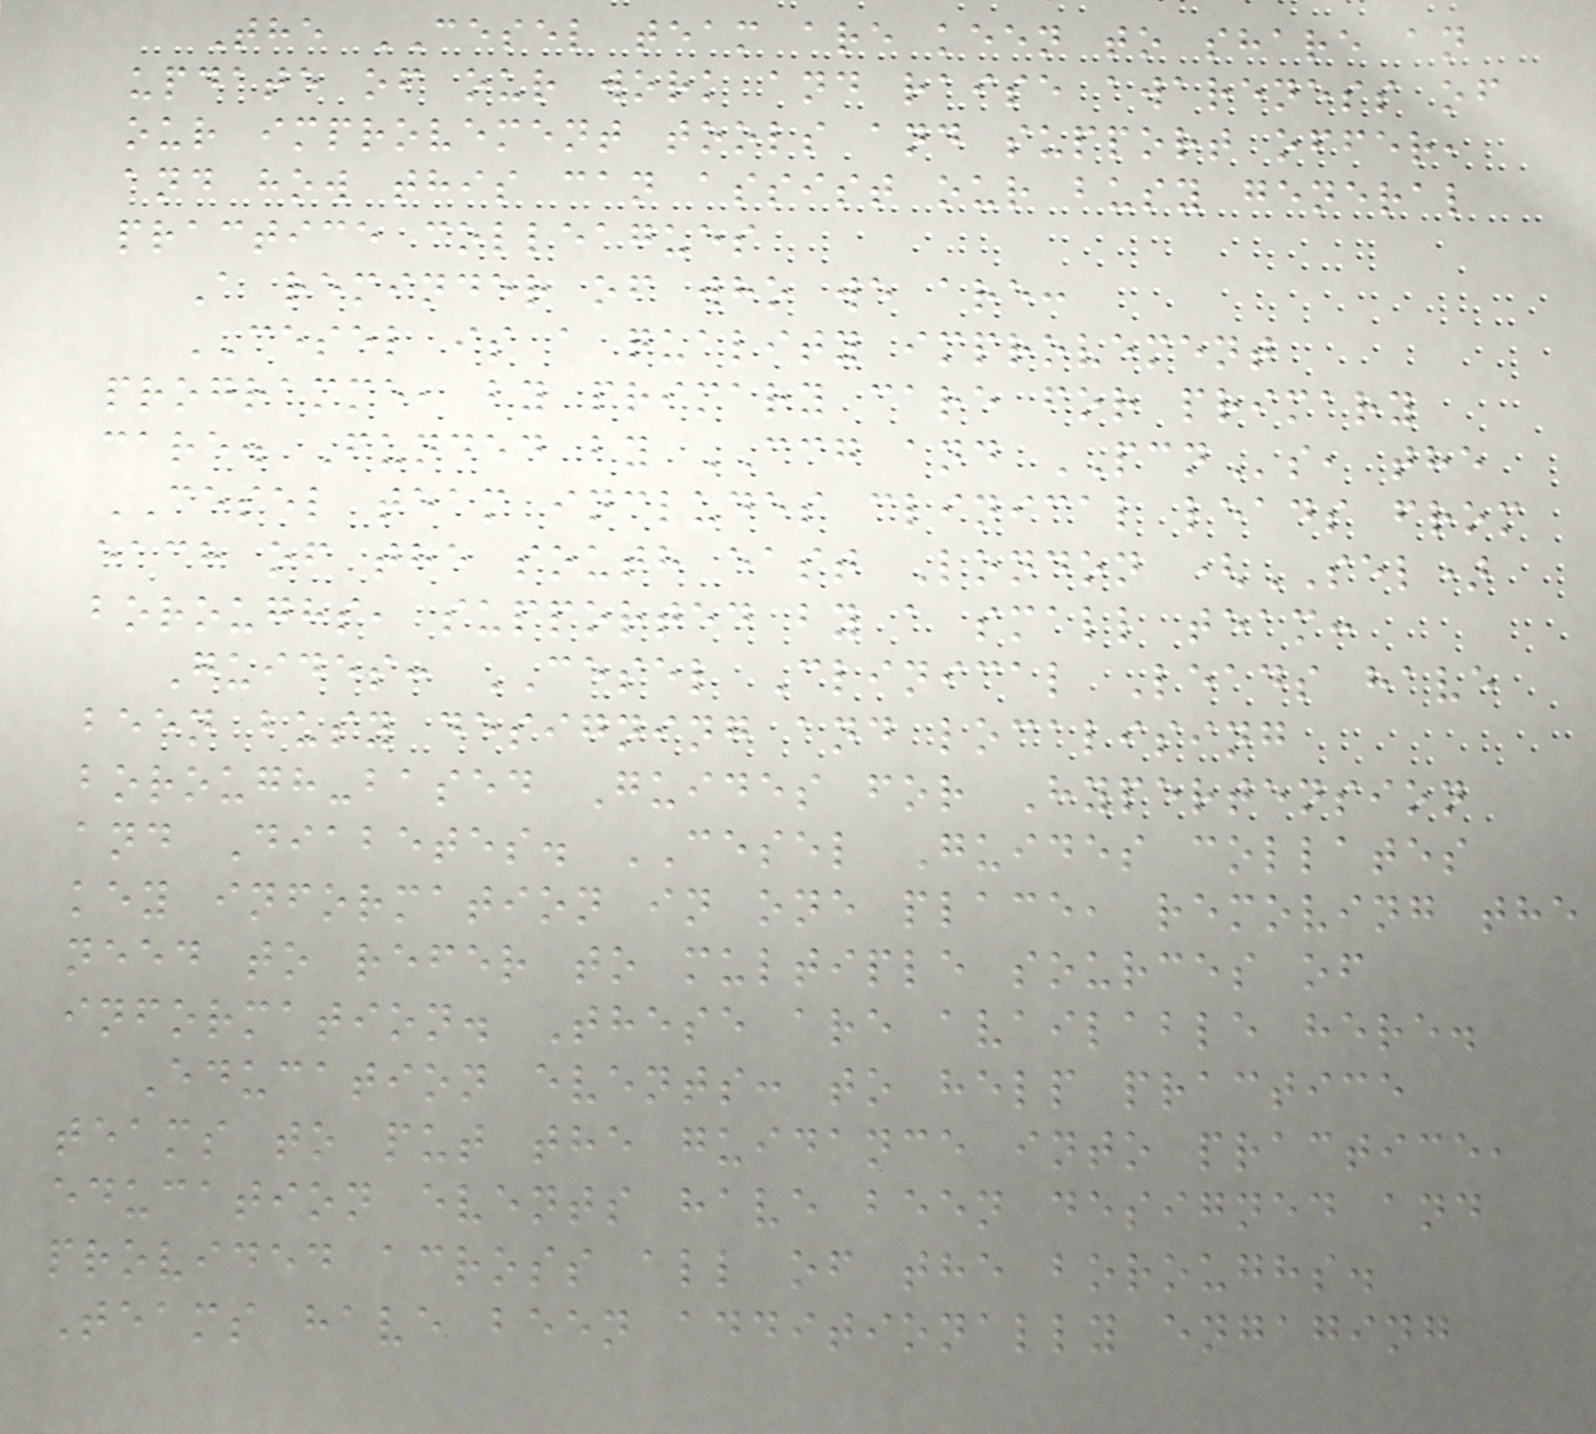The CESEL team are keen to share an
update of our work and raise awareness of
our improvement tools and support offer,
and how this can assist our busy general
practice colleagues
A reminder of who we are:
CESEL is a quality improvement
programme, by primary care for primary
care. Funded by CCG and PCNs, the
CESEL team includes clinical leads from
each of the south east London (SEL)
boroughs, supported by a small team:
Guides: CESEL Clinical Leads have
been busy designing and localising
borough-based Guides for Hypertension
and Diabetes. CESEL Guides collates
key information in one place, removing the
need to refer to multiple sources of
information. These are available here.
Education events: to help practice
teams to put the guidance into practice,
education events have been designed and
provided across all of the boroughs.
Teams have been additionally engaging
